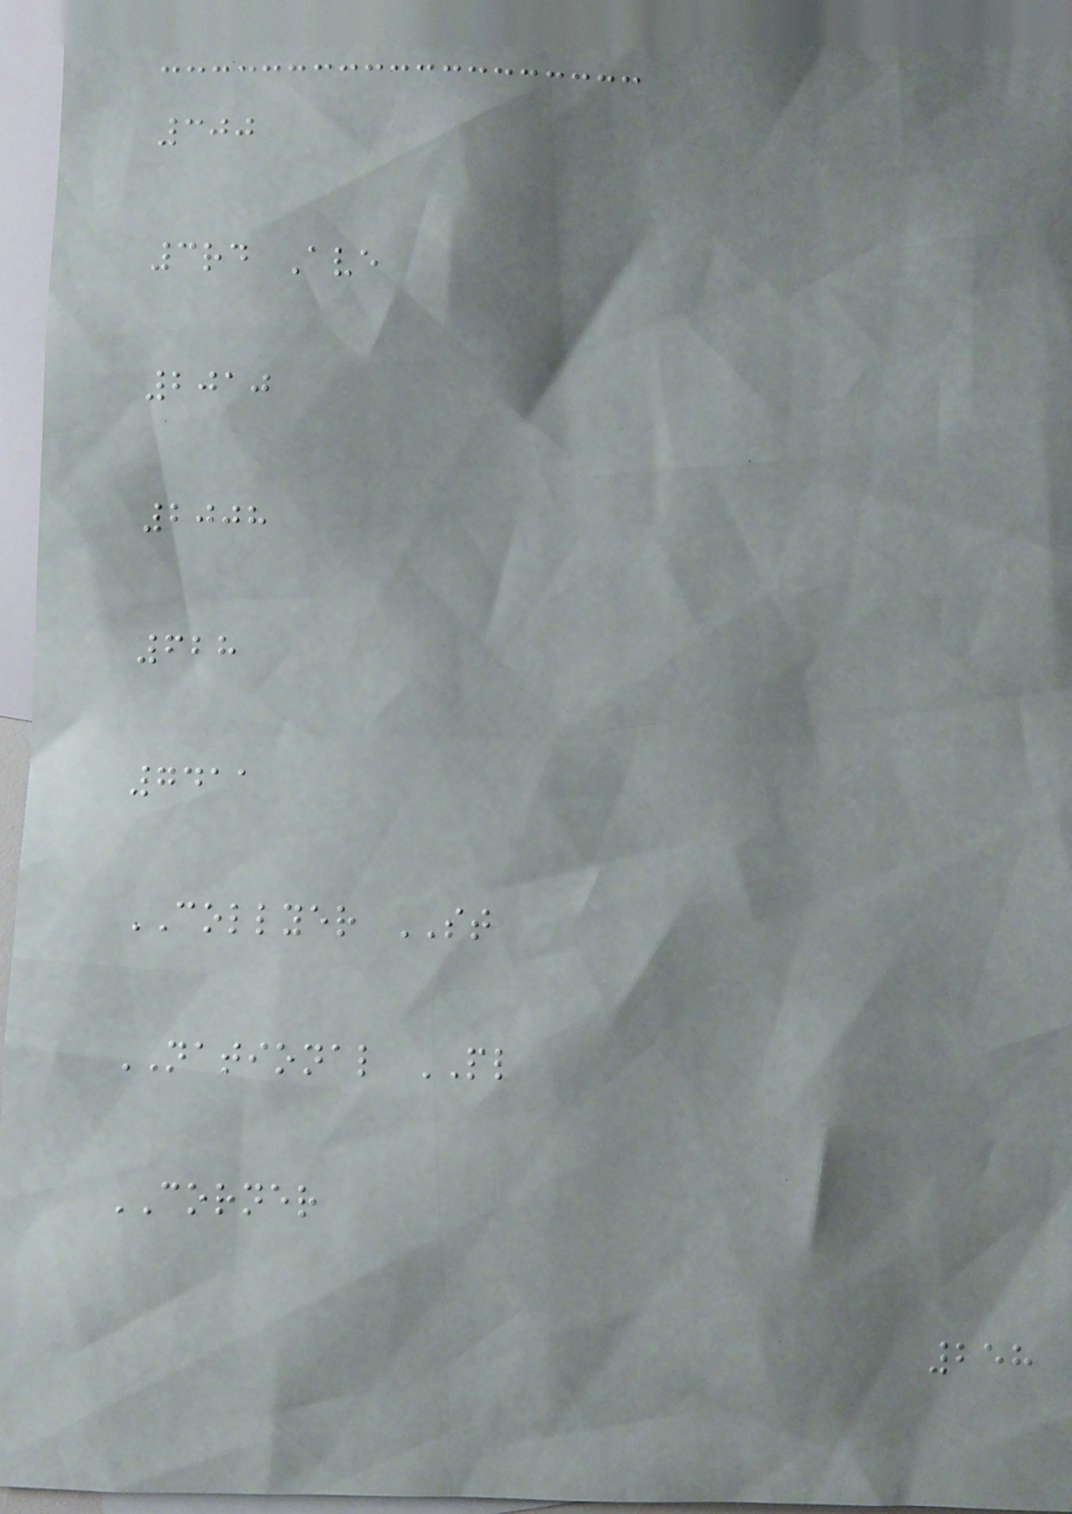300
3rd Ave
2010
2008
628
7411
COLLYER ST
NATIONAL PL
CORNER
258
